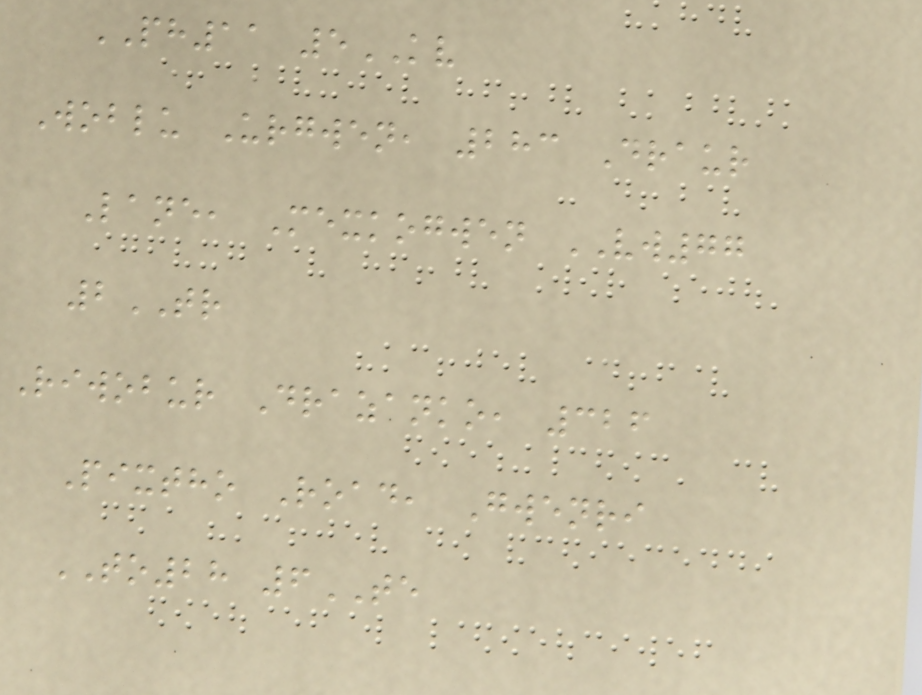PH11 5KV
Woblu Urgwen, 283 Draur
Lane, Mexkogwen VW77
2TR
Riwobur Drazanko, 326
Pixtho Road, Gwenri
TO28 6TE
